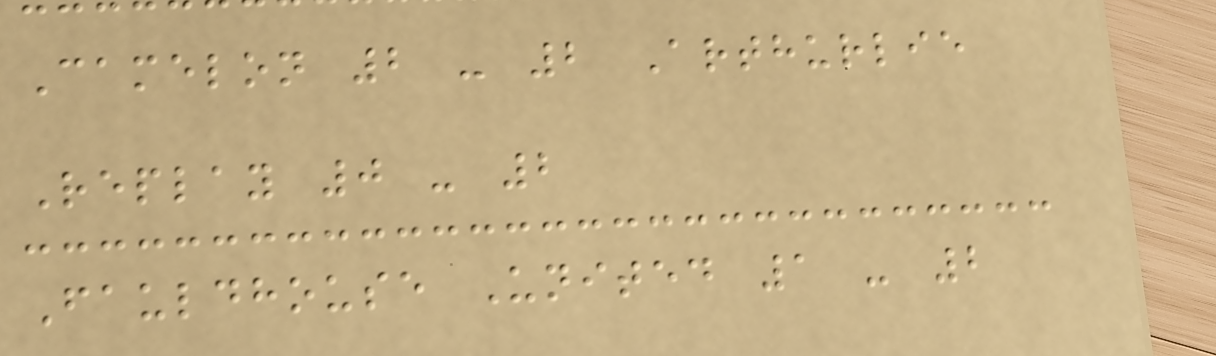Camelon 2 - 2 Arthurlie
Replay 0 - 2
Fauldhouse United 1 - 2
